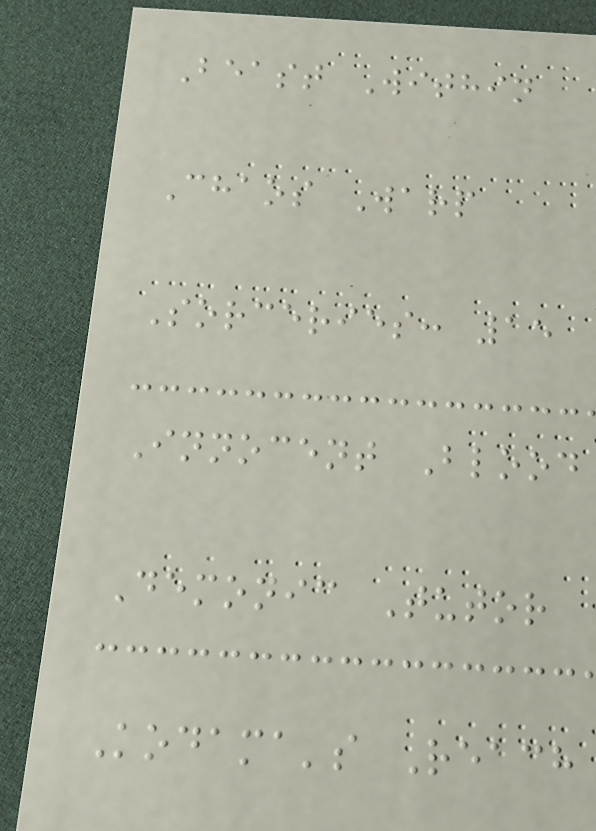Beast Within
Chaos Warp
Sorceries: 15
Innocent Blood
Demonic Tutor
Kodama's Reach
